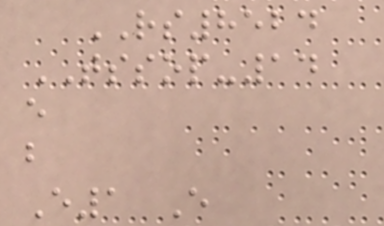RS8524
TSSOP-14
e
b
E1 E
